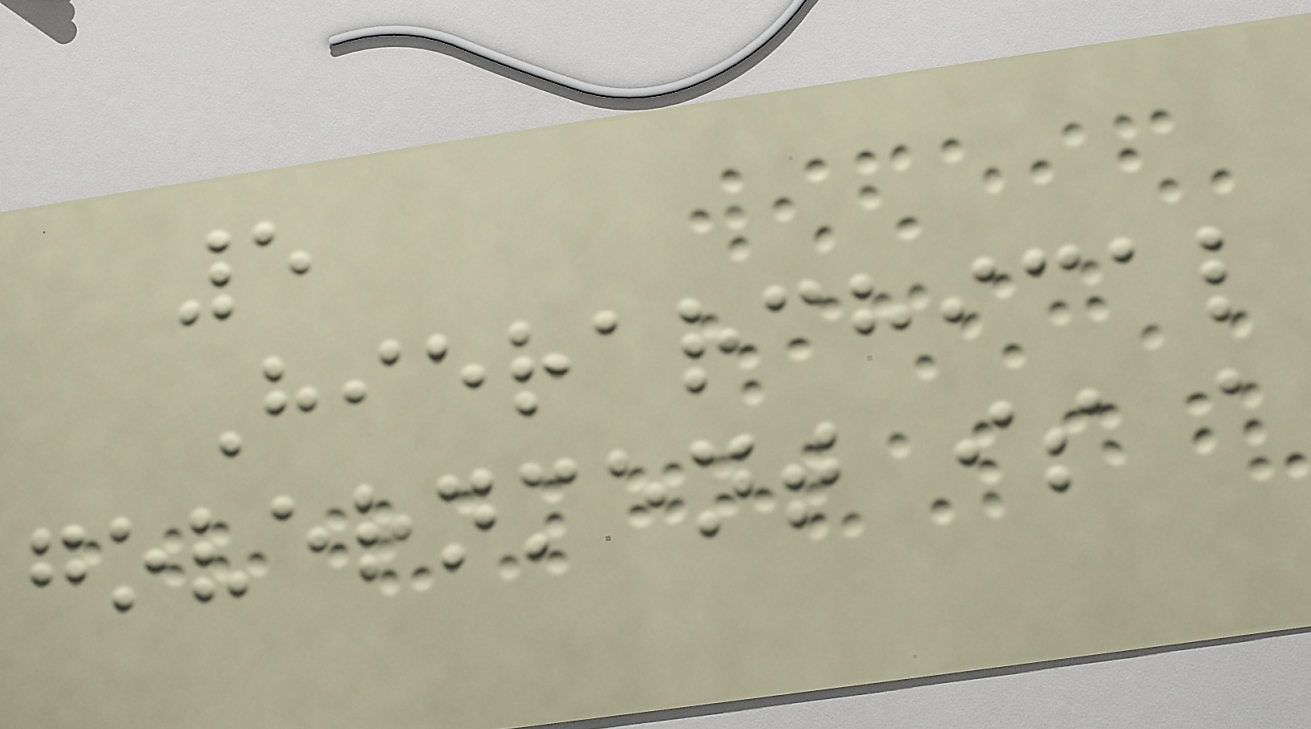5
Hierarchical
government is a
